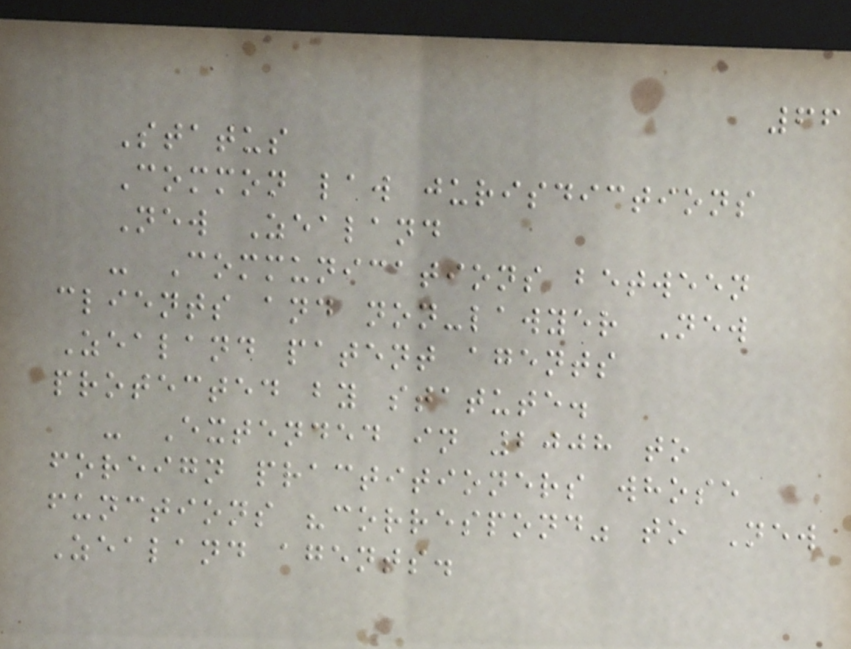66
Status
Common law jurisdictions
New Zealand
- Communications between
clients and non-lawyer New
Zealand patent agents
protected by statute.
- Extended in 2008 to
foreign practitioners whose
functions "correspond" to New
Zealand agents.
